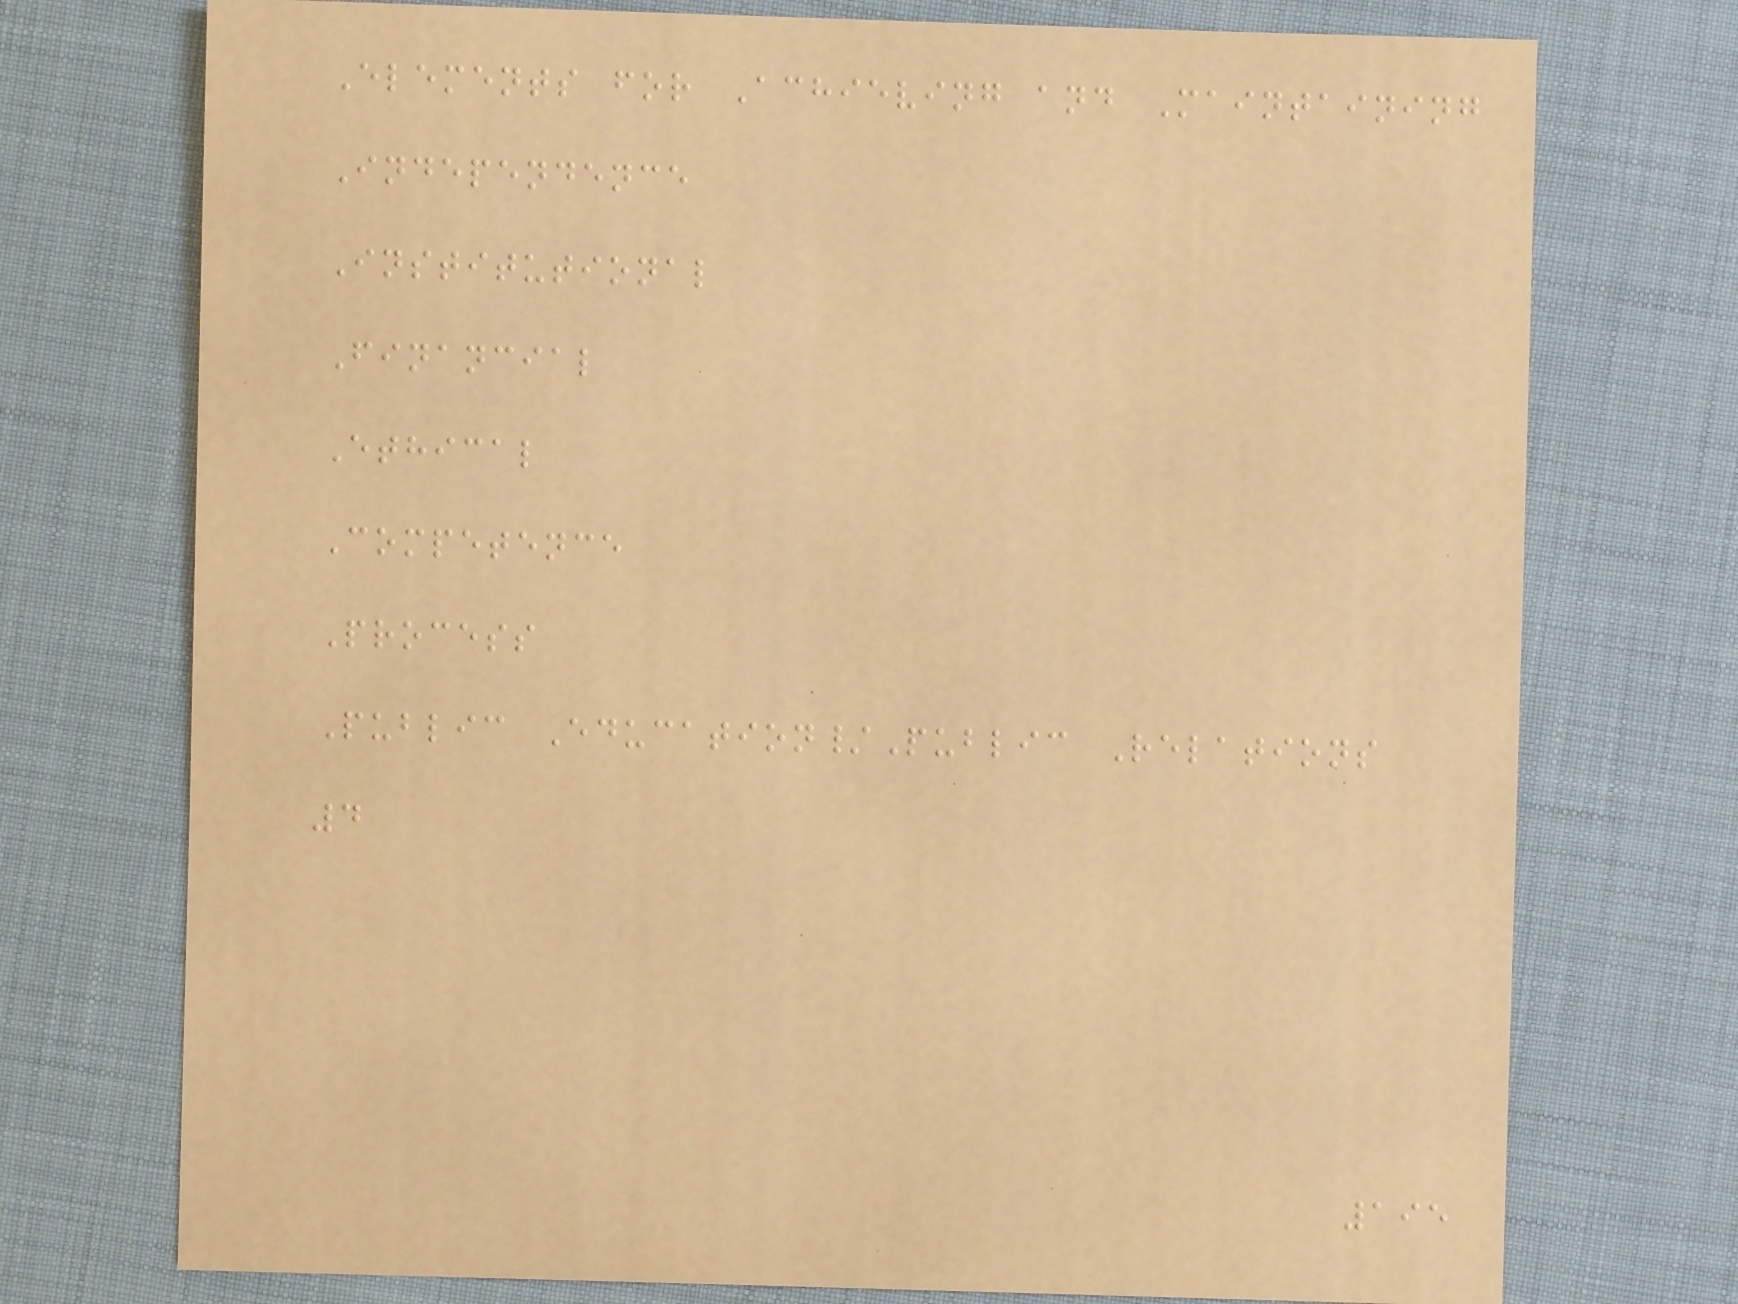Elements for Achieving and Maintaining
Independence
Institutional
Financial
Ethical
Competence
Process
Public Education/Public Relations
4
195
